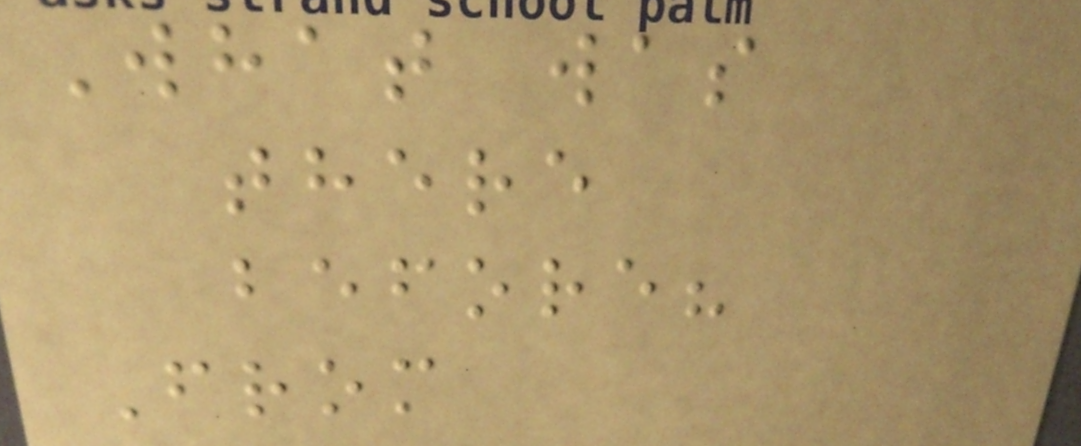What was
there
before?
From
